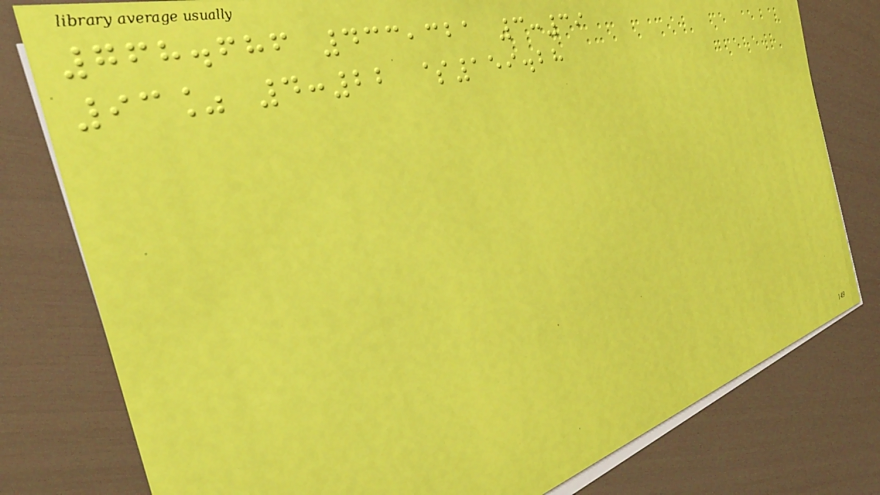768.686 433,321 3:39
93% 4:22 $159.28
